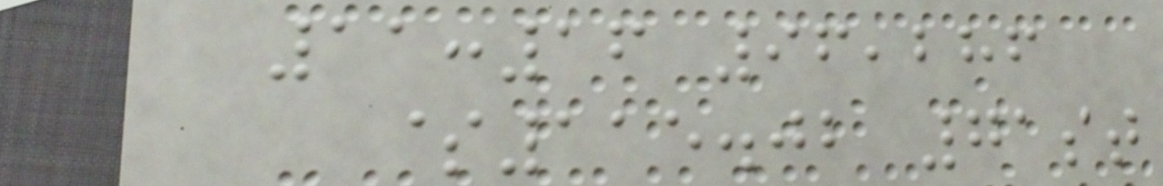11:16 96,286
$115.02 71st
